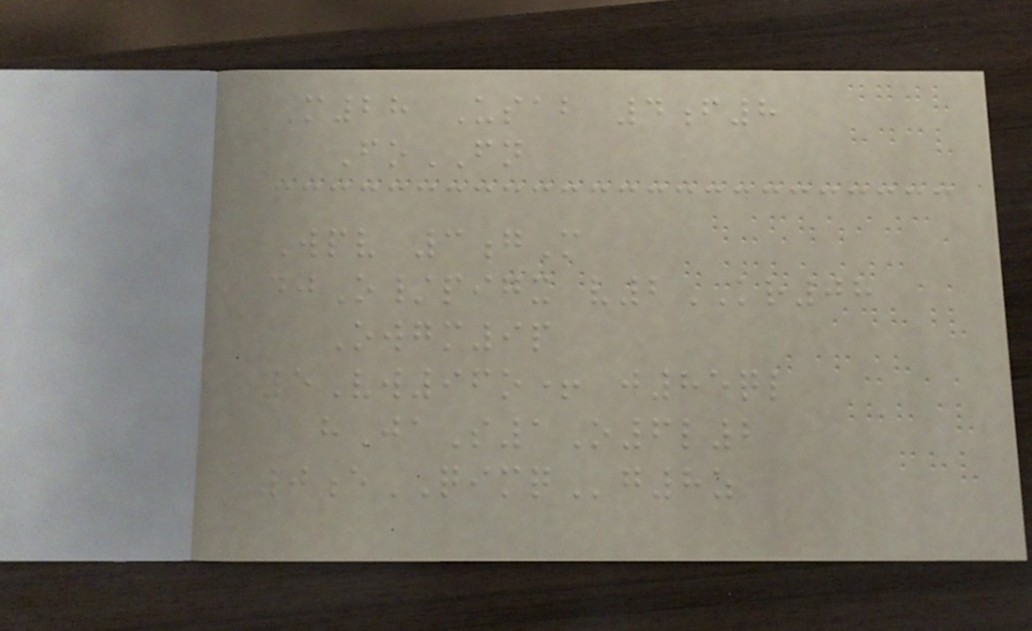M28 Usab 4f8
FoFN
Wpv 3gM
djO/pigx v2KR08
Owgm9p
5Vw96o+ j85ql
hJaS1O6l2
0eQIMQg8z
